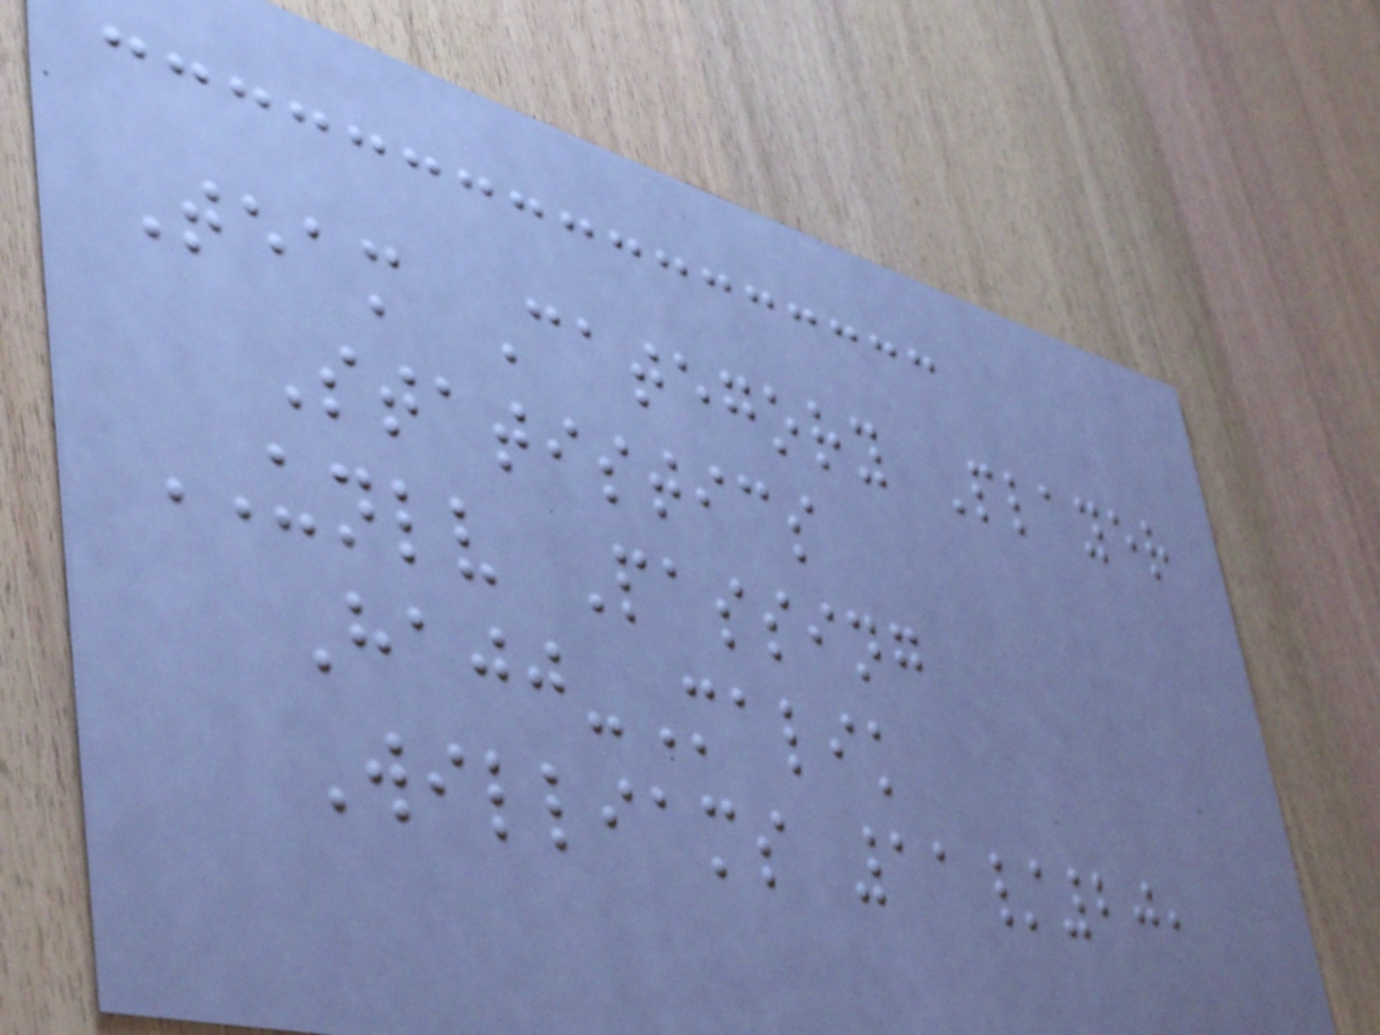Team Category Player
Statistics
UNLV Passing
Hajj-Malik
Williams 11/20,
